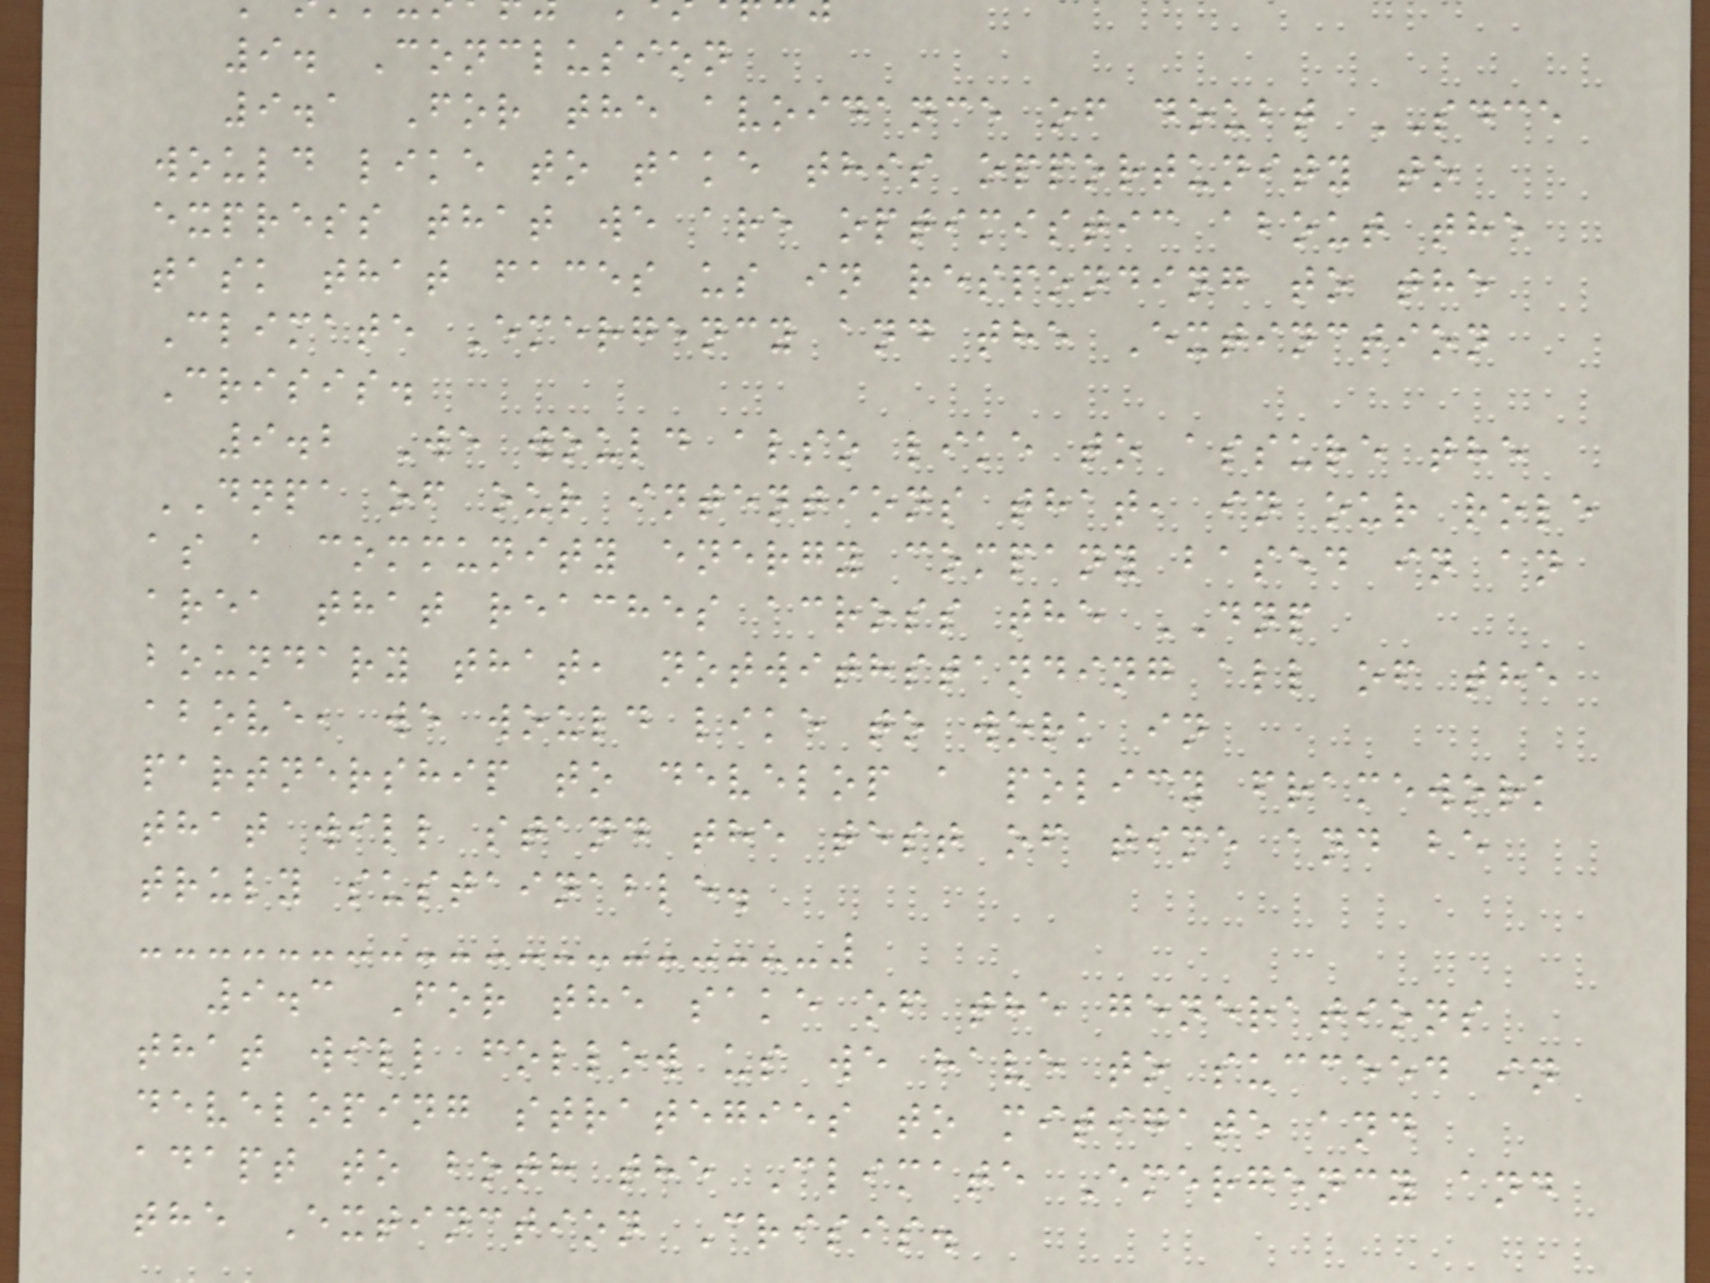9. Conclusion
9.1 For the avoidance of doubt SDCE
would like to take this opportunity to
express that we are optimistic about the
task that faces us in responding to the
Climate Emergency and the Extinction
Crisis.
9.2 We would also like to assure the
DNPA of our intentions that, in our role
as a community energy company based in an
area that reaches across the DNP
boundary that, notwithstanding all of the
above, we would like to work in
partnership to develop a policy framework
that will stand the test of time and be
truly sustainable.
9.3 For the sake of the generations
that will follow us we have to succeed in
developing strategies to mitigate and
adapt to both the Climate Emergency and
the Extinction Crisis.
